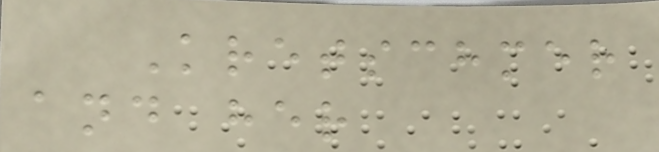Kretschmer
and her
